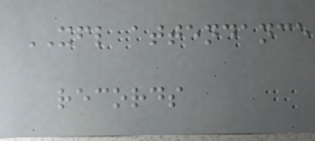XFL attendance
records
